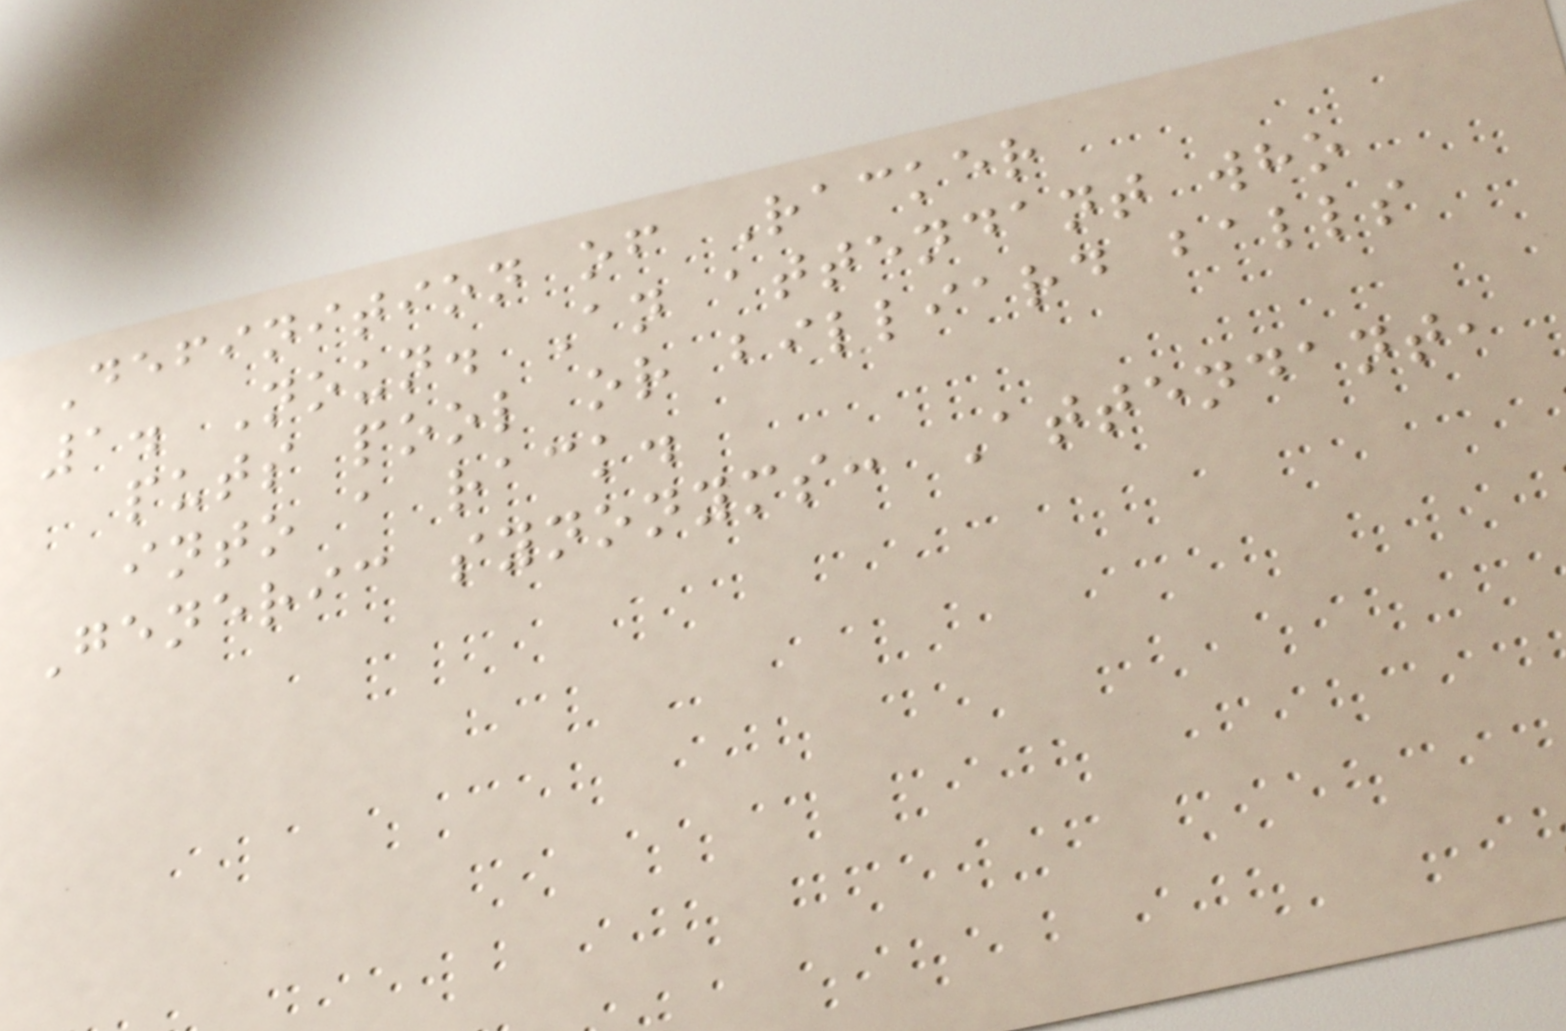Definition of Racker
1. Noun. An attendant who
puts pool or billiard balls
into a rack.
Generic synonyms: Attendant,
